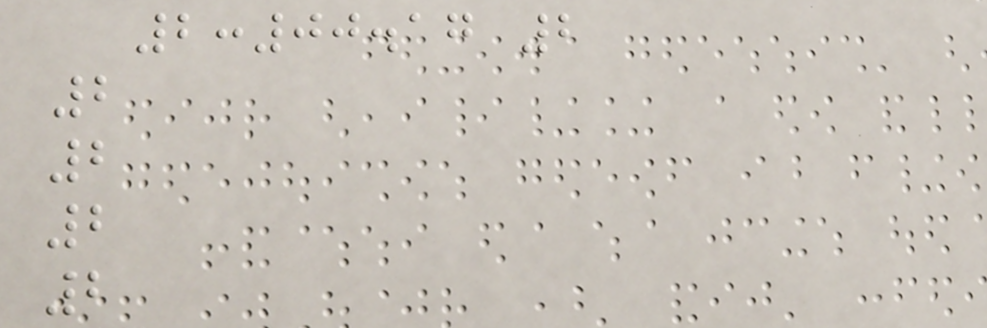2:00.17 2
2
2
2
2
